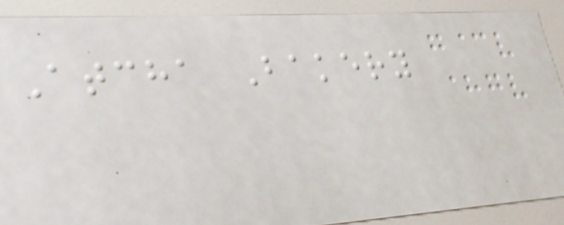Atcha Bakery
